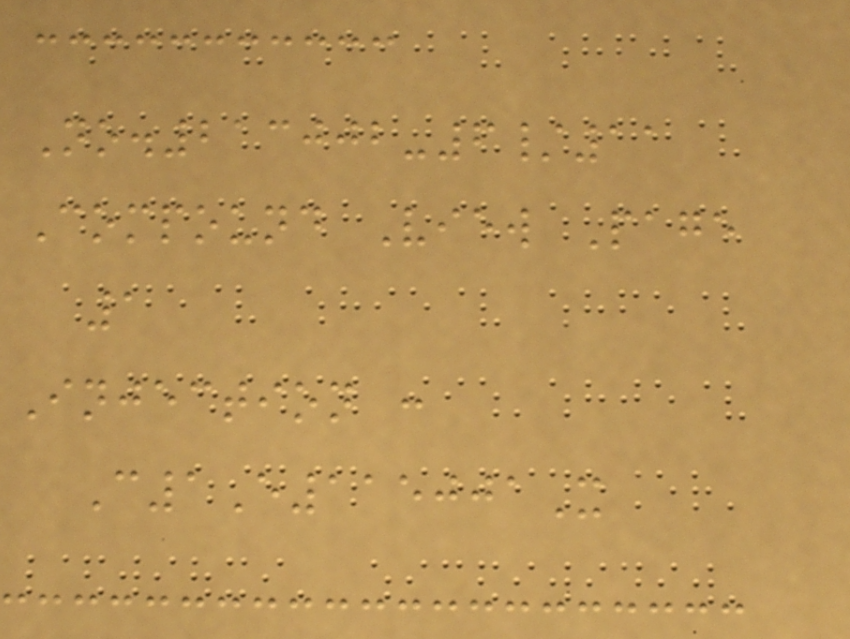No.213002-6/11
Compound View Page
1
Injection :
C1E115001X
